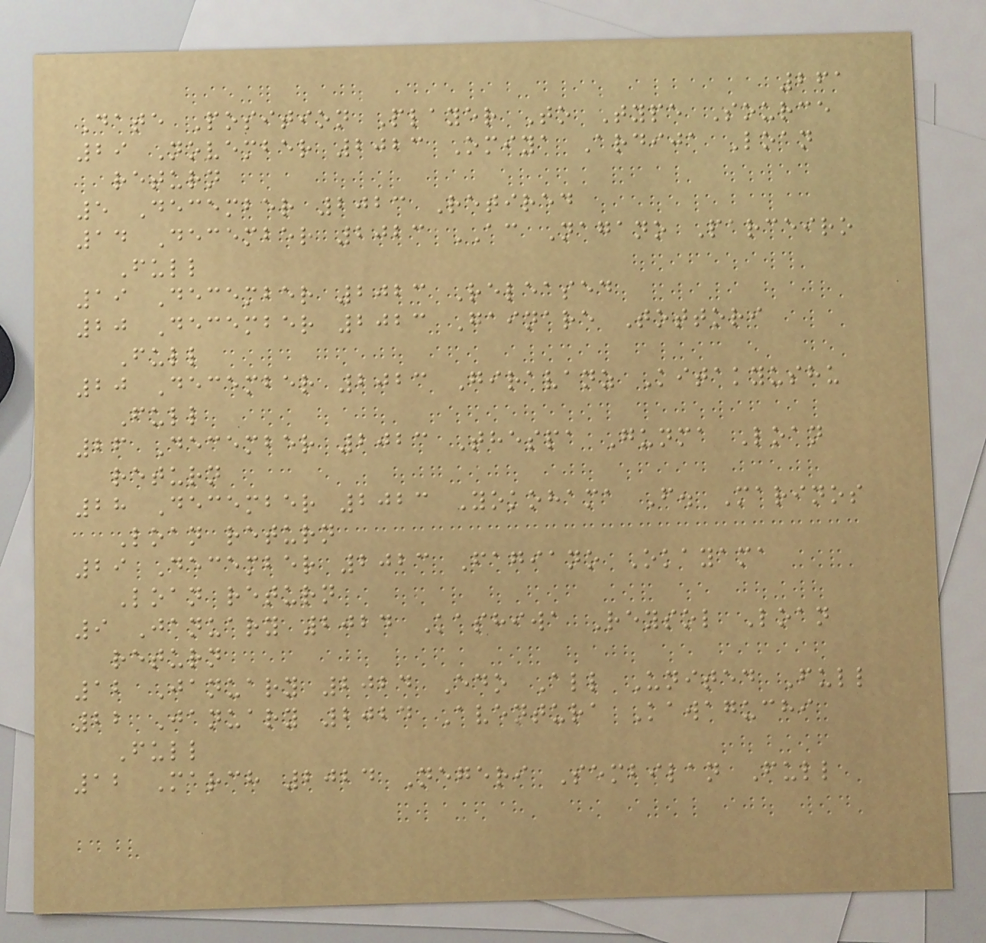261
Date Position Player To Type Source
29 November 2023 Omiya Ardija Loan
return
5 December 2023 Retired
14 December 2023 AC Nagano Parceiro
Full
19 December 2023 Released
20 December 2023 Gainare Tottori
Full
20 December 2023 Giravanz Kitakyushu
Full
26 December 2023 Thespa Gunma Loan
return
28 December 2023 Yokohama F. Marinos
Loan return
29 December 2023 Fagiano Okayama
Loan return
9 January 2024 Kashiwa Reysol Loan
return
12 January 2024 Edo All United Full
22 January 2024 Aventura Kawaguchi
Full
12 March 2024 Negeri Sembilan Full
